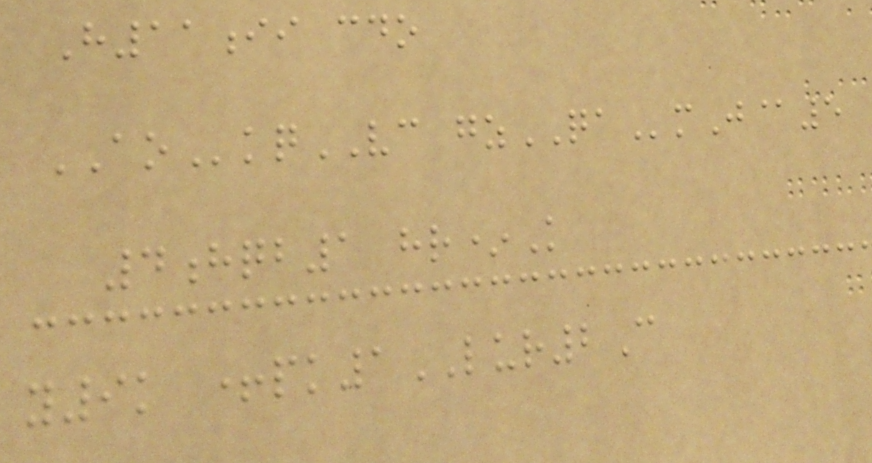H11ii cdo
AOkqVC gzQAmJ@5
4hqb1 hr*K
y9k +pk1LUR2C
